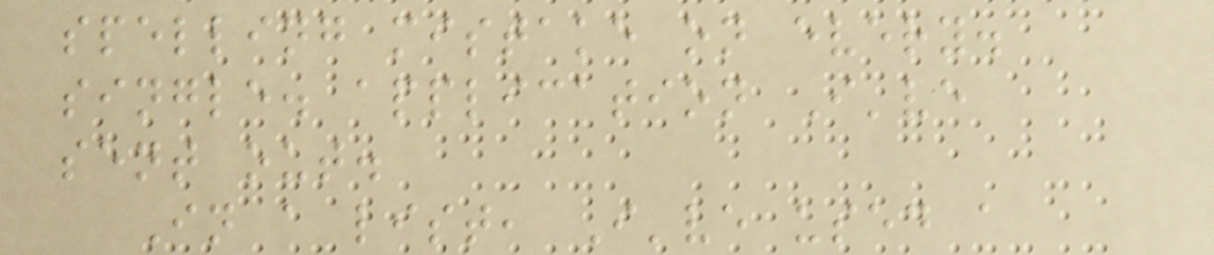spelling mistake on every.
single. application I've
sent out.
In a list, I've used a
